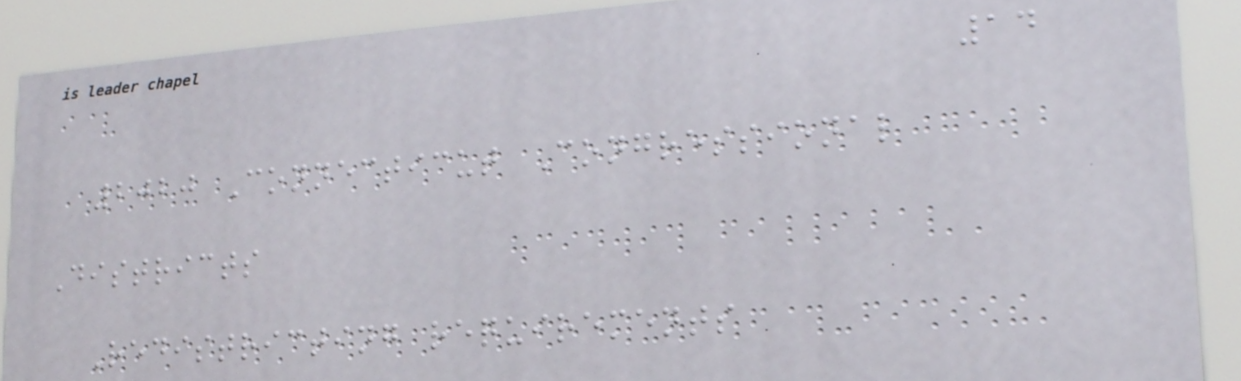14
2020 Connecticut Congressional
Districts
Redistricting requirements
